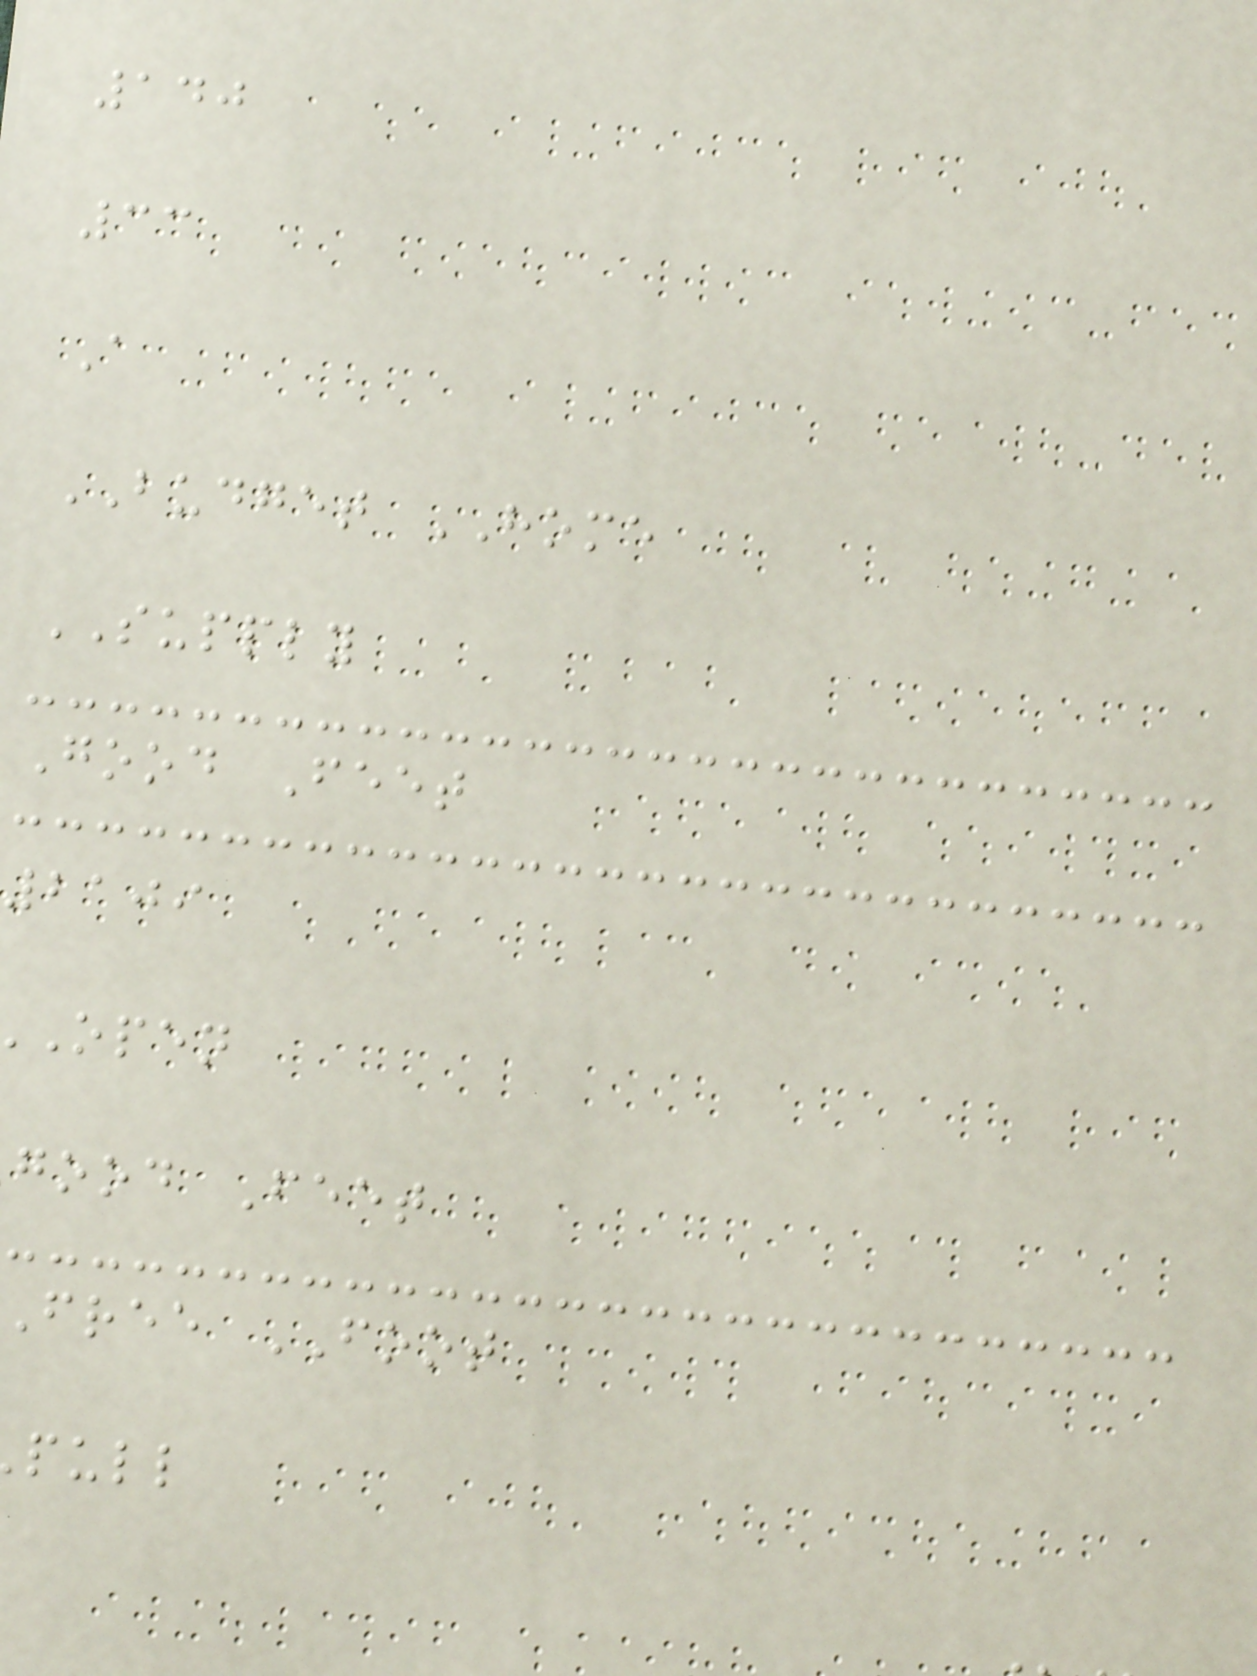140
33
A
BUDGET HOME
SUPPLY
Good Feet
2109
open
good Feet
free FOOT
pull
